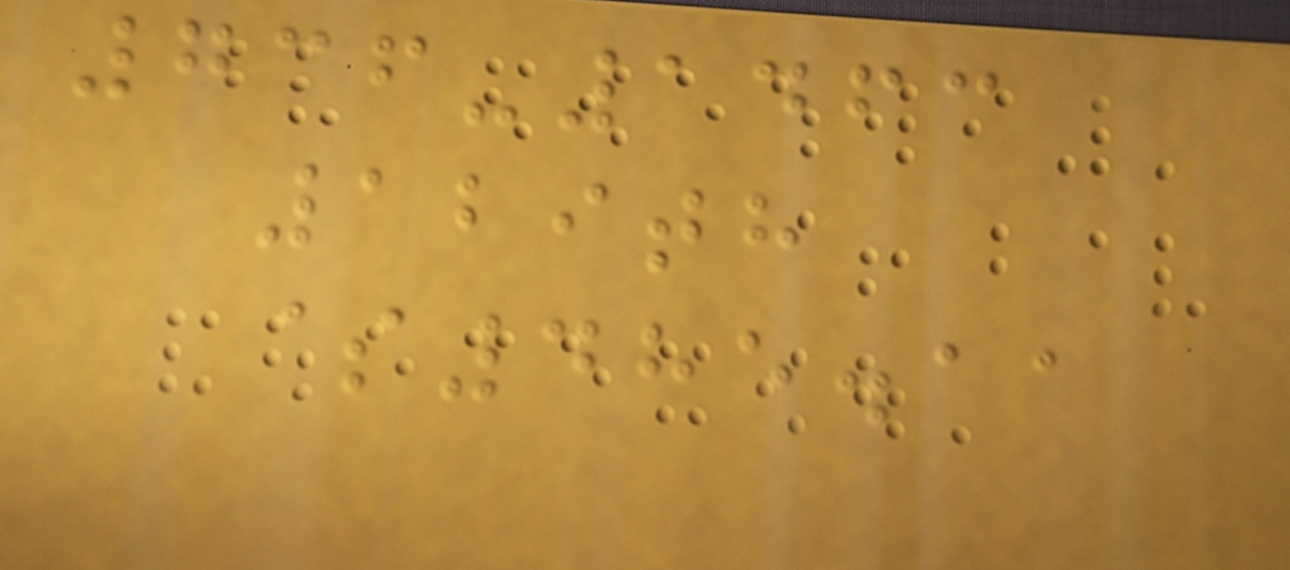736-1463
129th
$485.11
